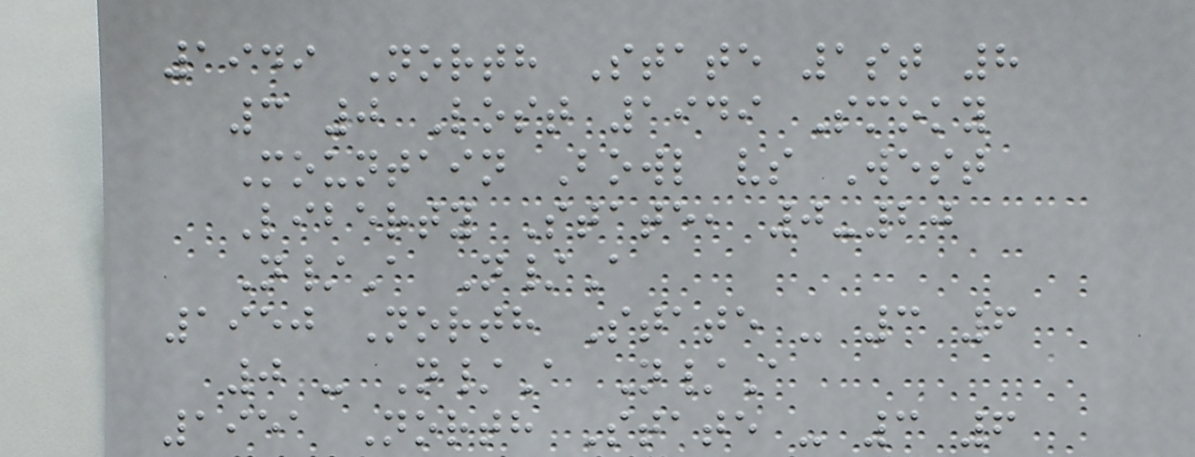1949 North State 1st 8
3 0 Lost 1949 Smoky
Mountain Bowl vs West
Liberty State, 0-20
N/A N/A
1950 North State - 3 6
0 - N/A N/A
1951 North State - 3 6
